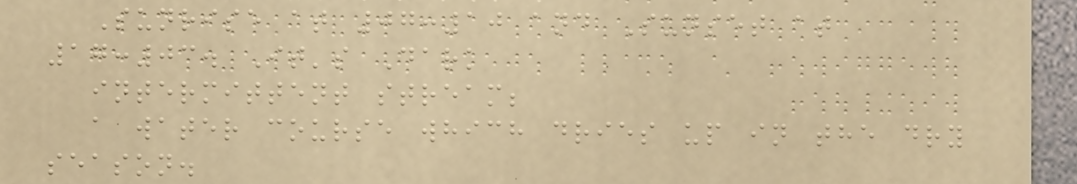Sunrise at 07:10 and Sunset at
17:03. It's Dark
intermittent stream;
a water course which dries up in the dry
season.
